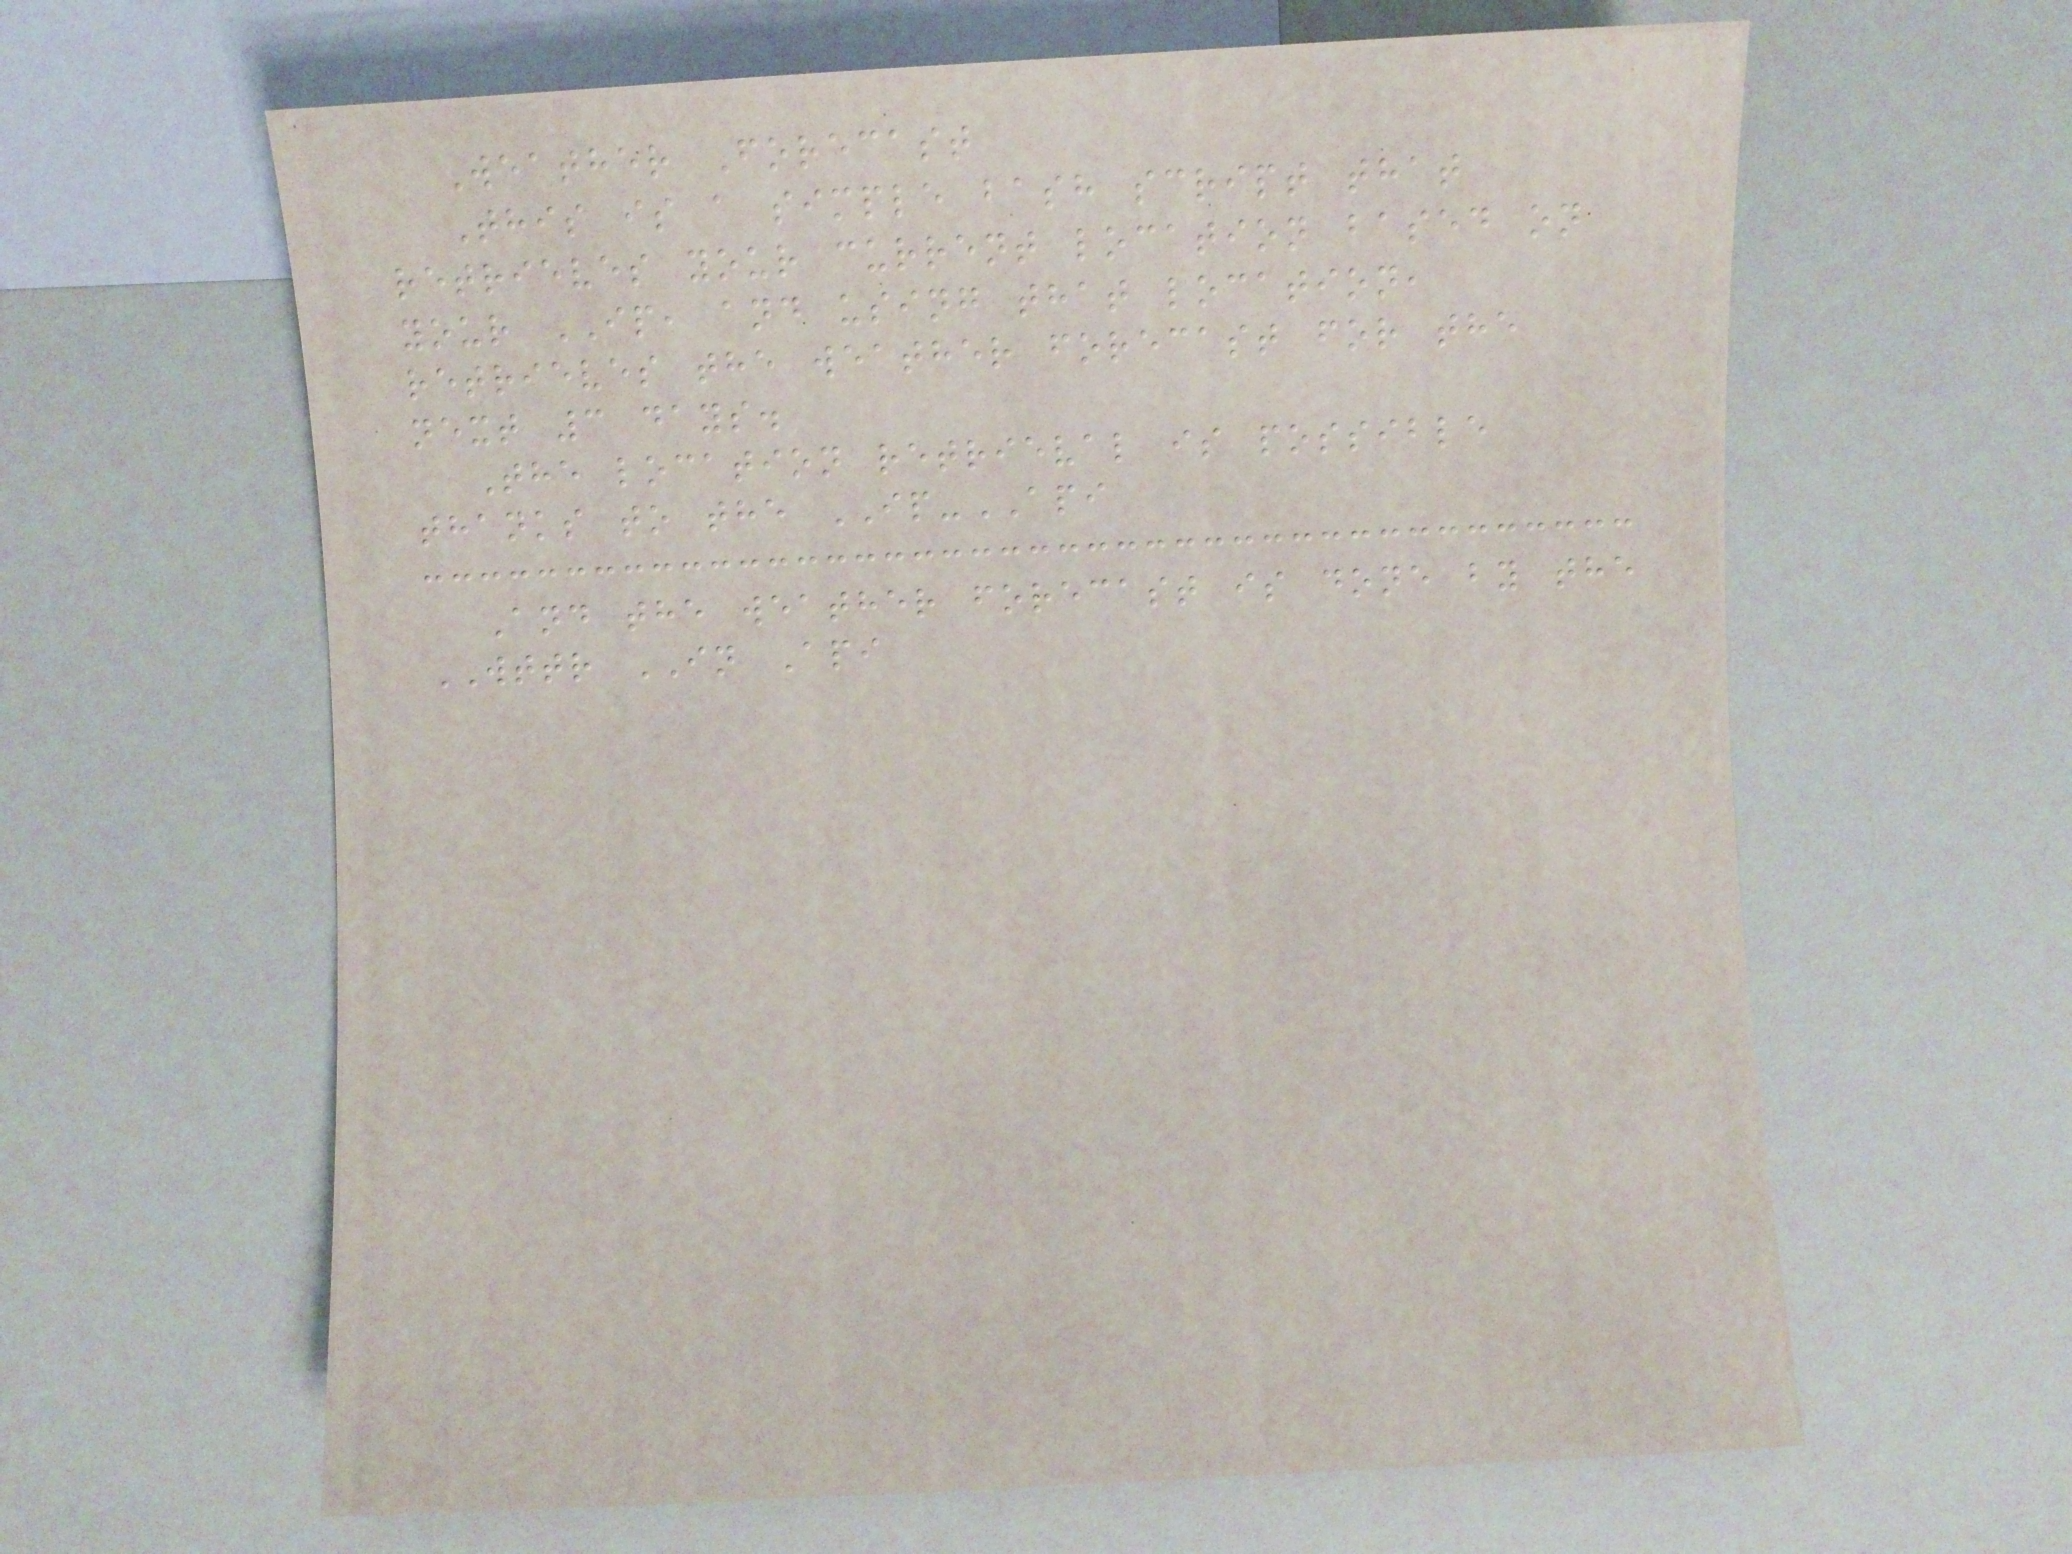Weather Forecast
This is a simple bash script that
retrieves your current location based on
your IP, and using that location,
retrieves the weather forecast for the
next 3 days.
The location retrieval is possible
thanks to the IP-API
And the weather forecast is done by the
WTTR IN Api
